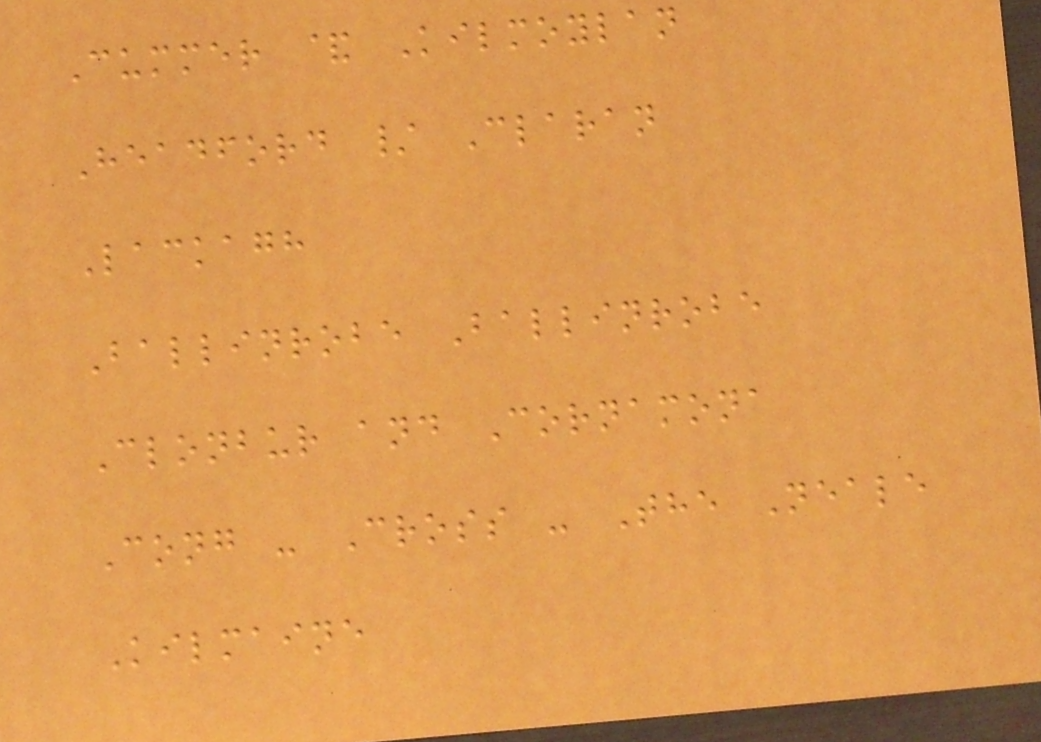Cummer & Kilmoylan
Headford / Claran
Lackagh
Ballinrobe Ballinrobe
Clonbur and Cornamona
Cong - Cross - The Neale
Kilmaine
